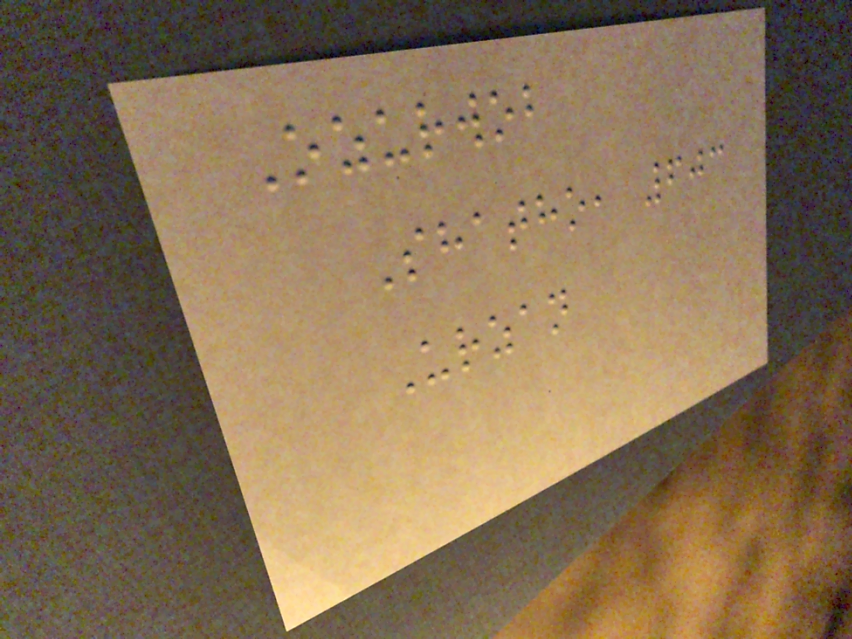Ozurwob
Shatho, 603
Urzan
